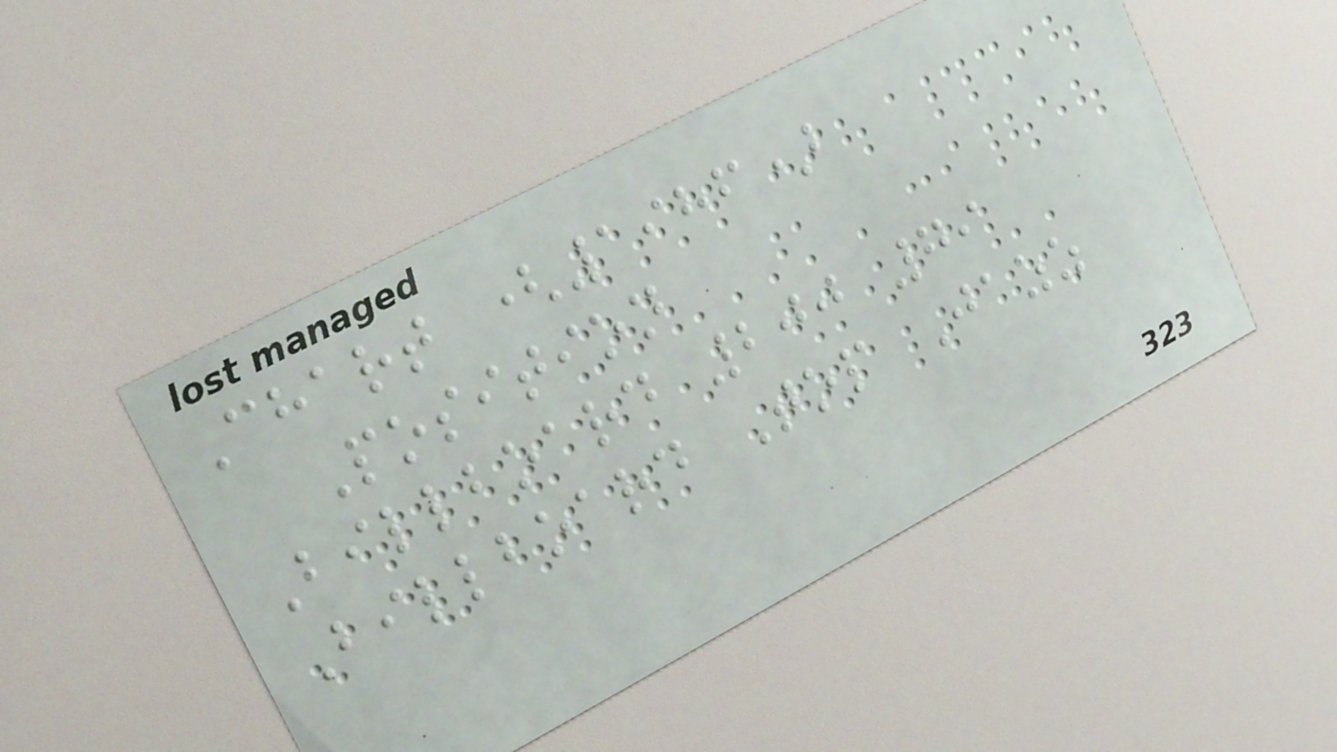Chart (1986)
Position
Billboard 200 79
Billboard Top Jazz
